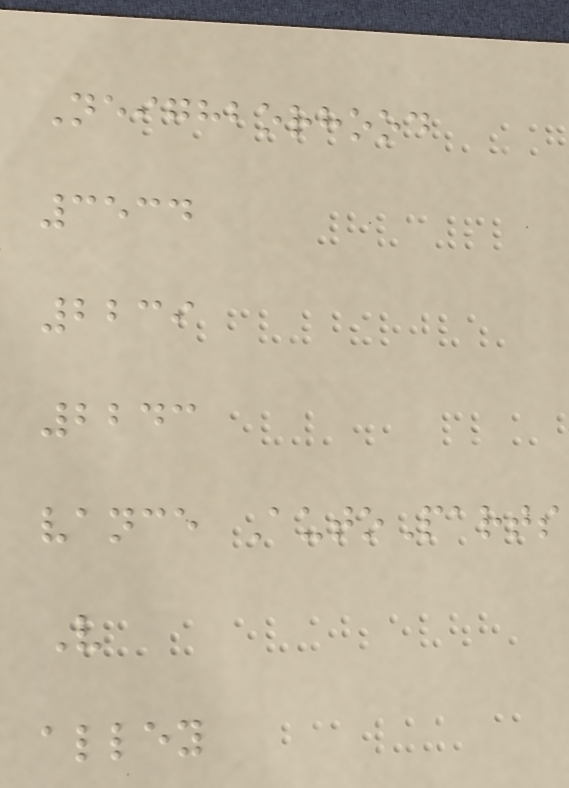Neighborhood
3534
2239
2243
vance AutoParts
V
alley
